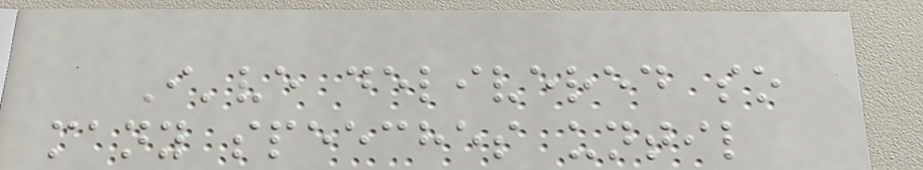I've delivered so
many speeches until
